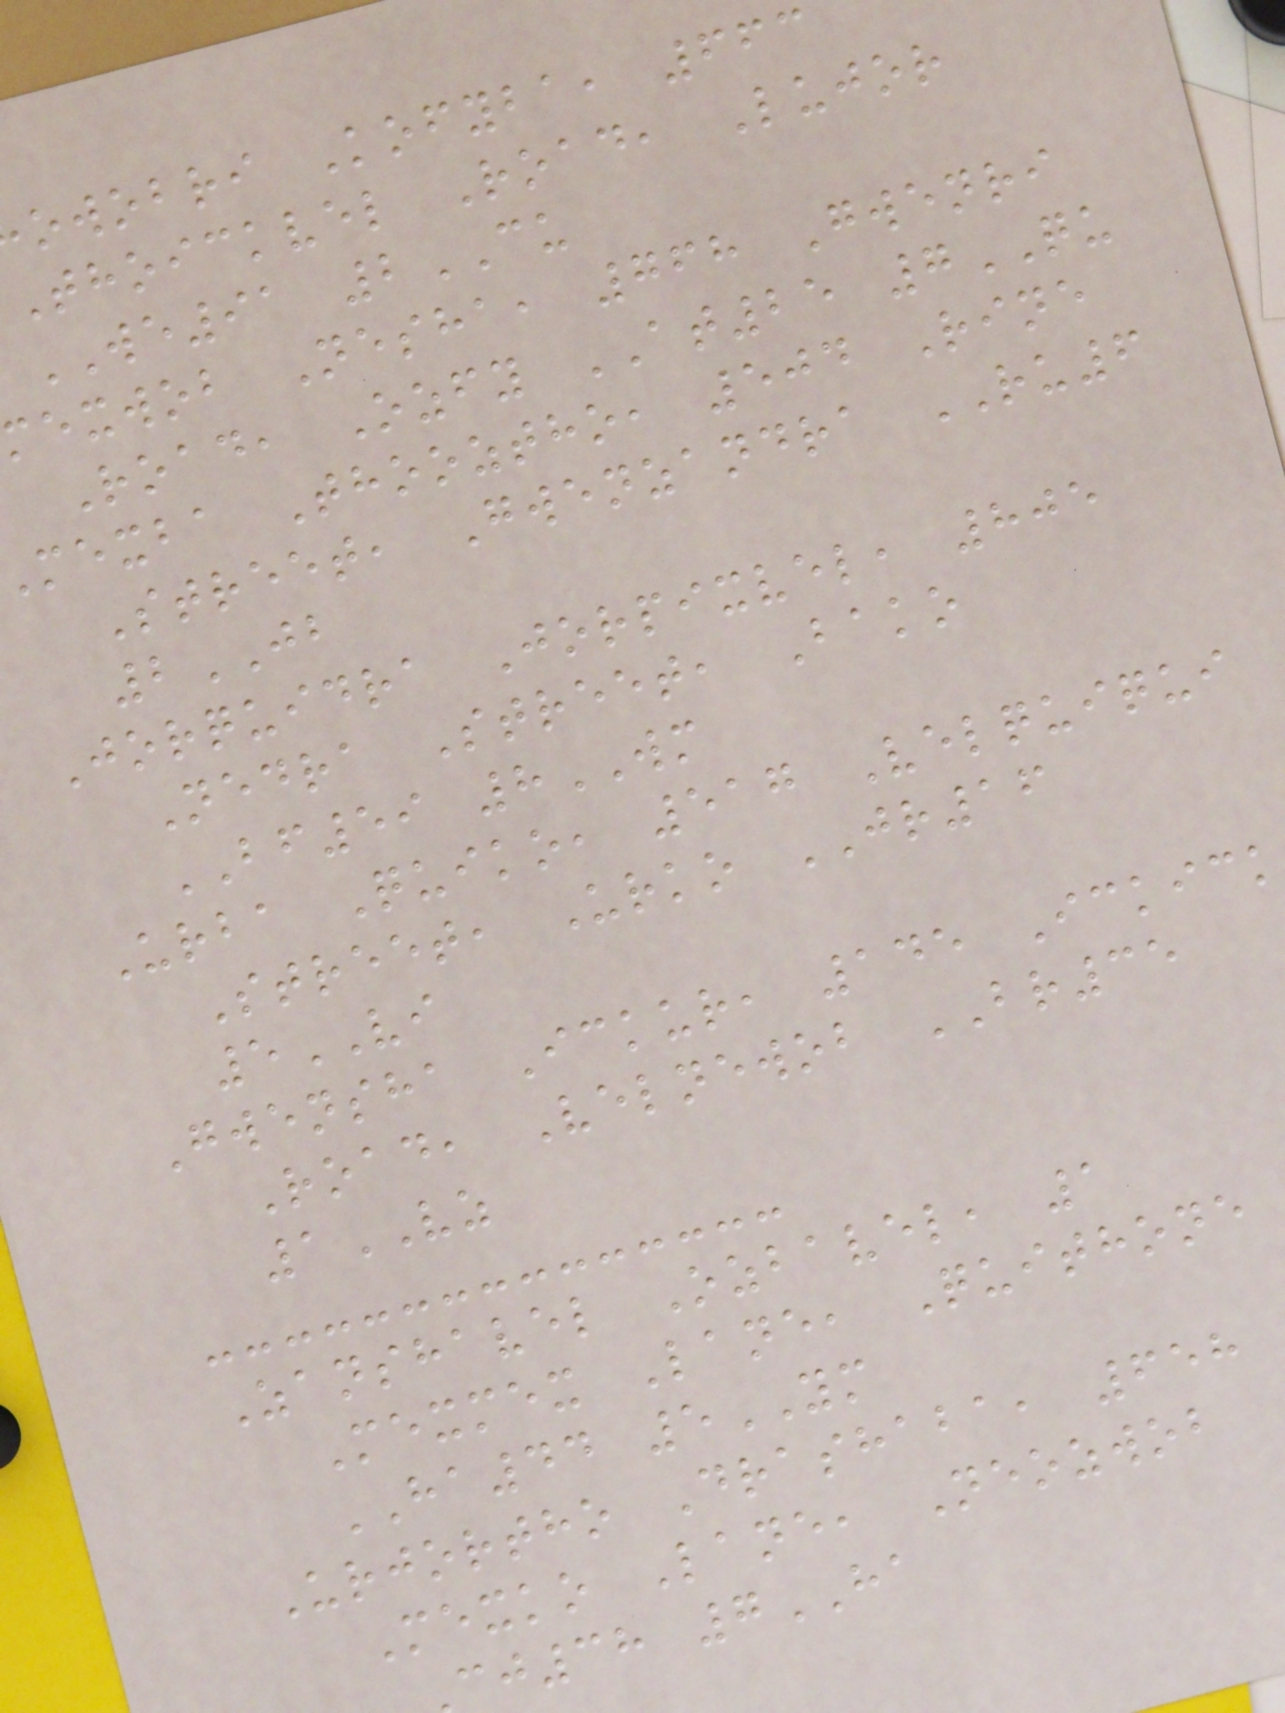owobri Kofyba, 663
Thoickvel Road, Lujor
WE91 2CU
mexwob Nesha, 768 Gwenri
Road, Ozfy AT25 7QU
mexba Thooztho, 504 Rine
Street, Gwenzandra RU6
2JB
Jorquidra Jorpixvel, 805
Nedra Street, Bako
BF59 8WM
Urba Quiko, 517 Velquiqui
Street, Urko JR16
5VI
Gwensha Ickur, 145 Ickick
Road, Velnewob BR35
1VZ
Zanshavel Ozbavel, 1
Mexmex Lane, Quithone
HA44 5YM
Urjortho Drashaba, 658
Mexko Lane, Neozwob
cj38 7HA
